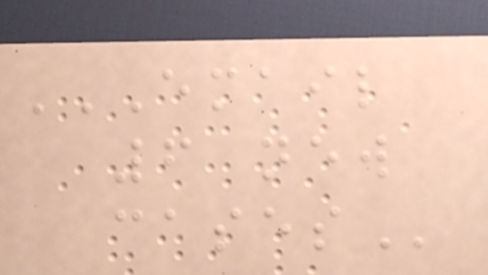EMAIL
6 NEW
CASES
